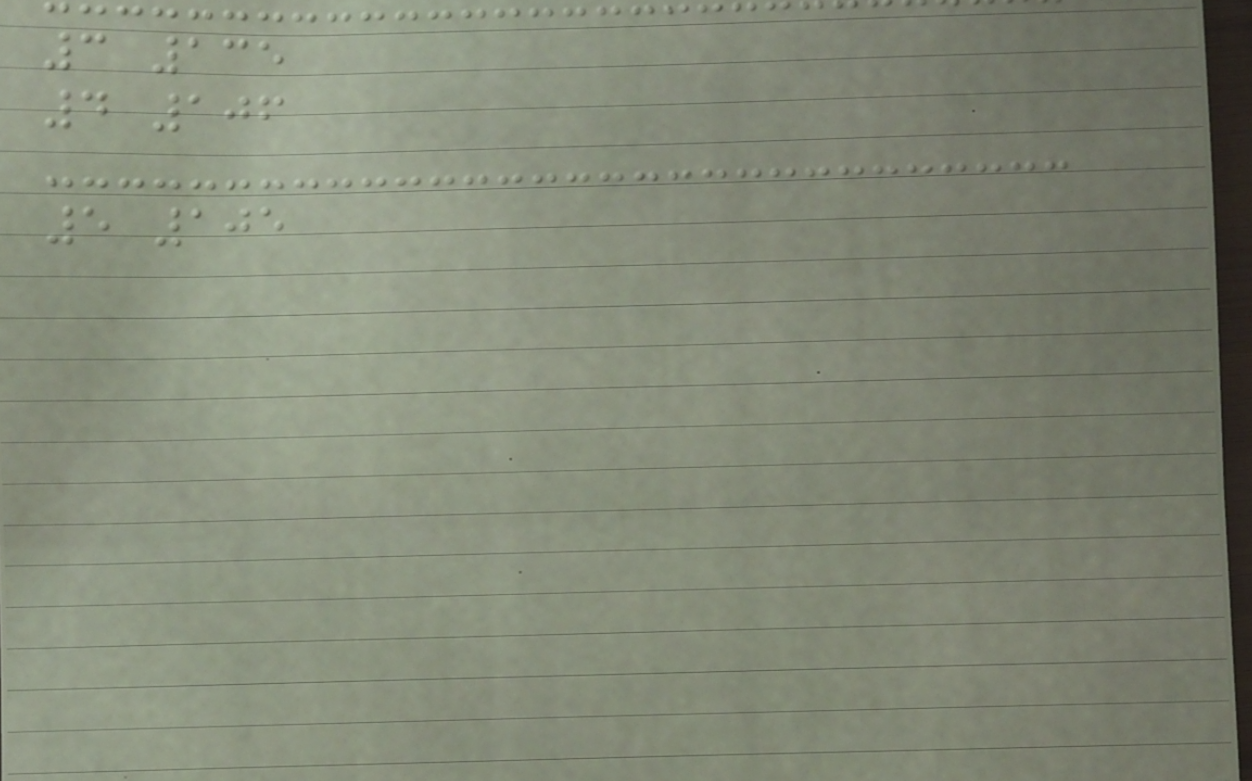3 135
4 106
5 105
